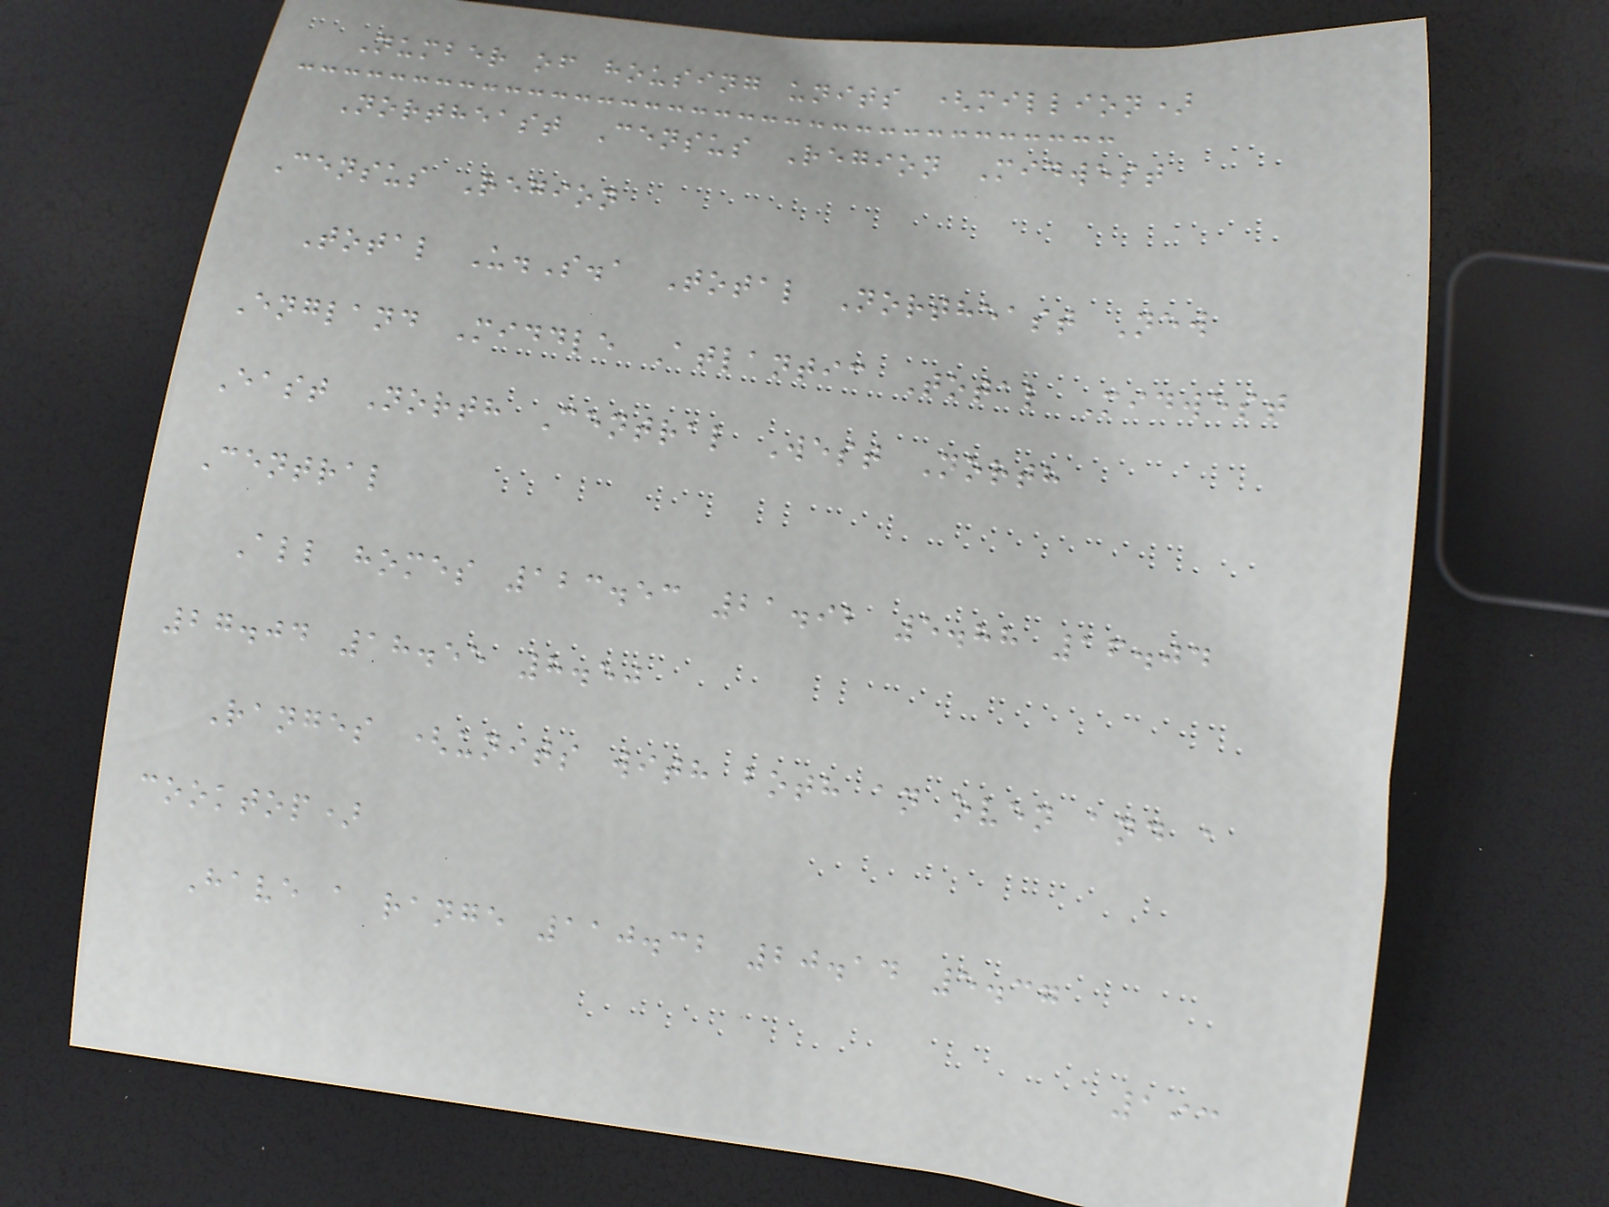Number of housing units (million)
Northeast Census Region Midwest
Census Region
Total U.S.a Total Northeast New
England Middle Atlantic Total Midwest
East North Central West North
Central
All homes 123.53 21.92 5.88 16.04
27.04 18.55 8.50
Ranges (units with both an oven and a
cooktop)
Have a range 110.32 20.14 5.37
193
